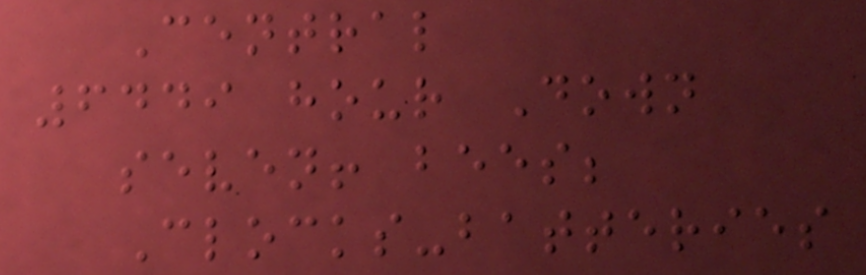Central
6449 hour Down
seven! bees;
Clocks-batteries
